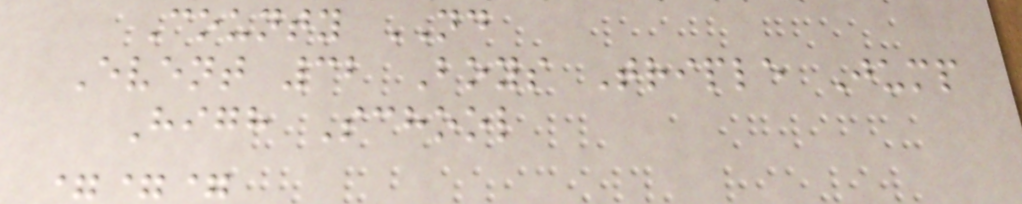County ND
Event 32 Boys Triple Jump
High School
===
